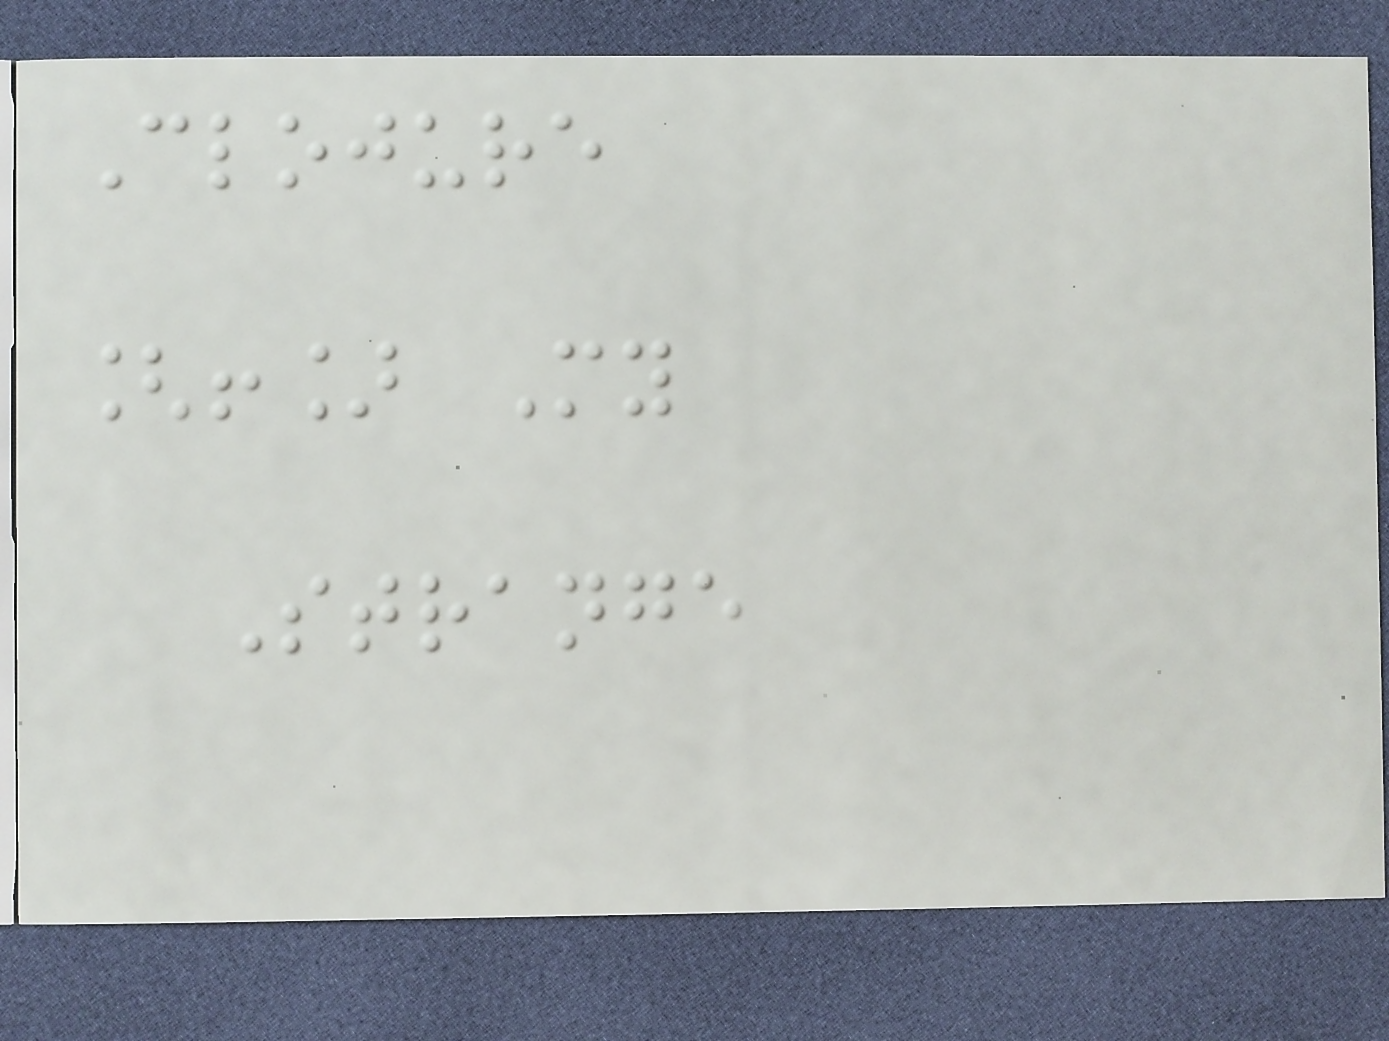Clojure
[!] My
Strange
